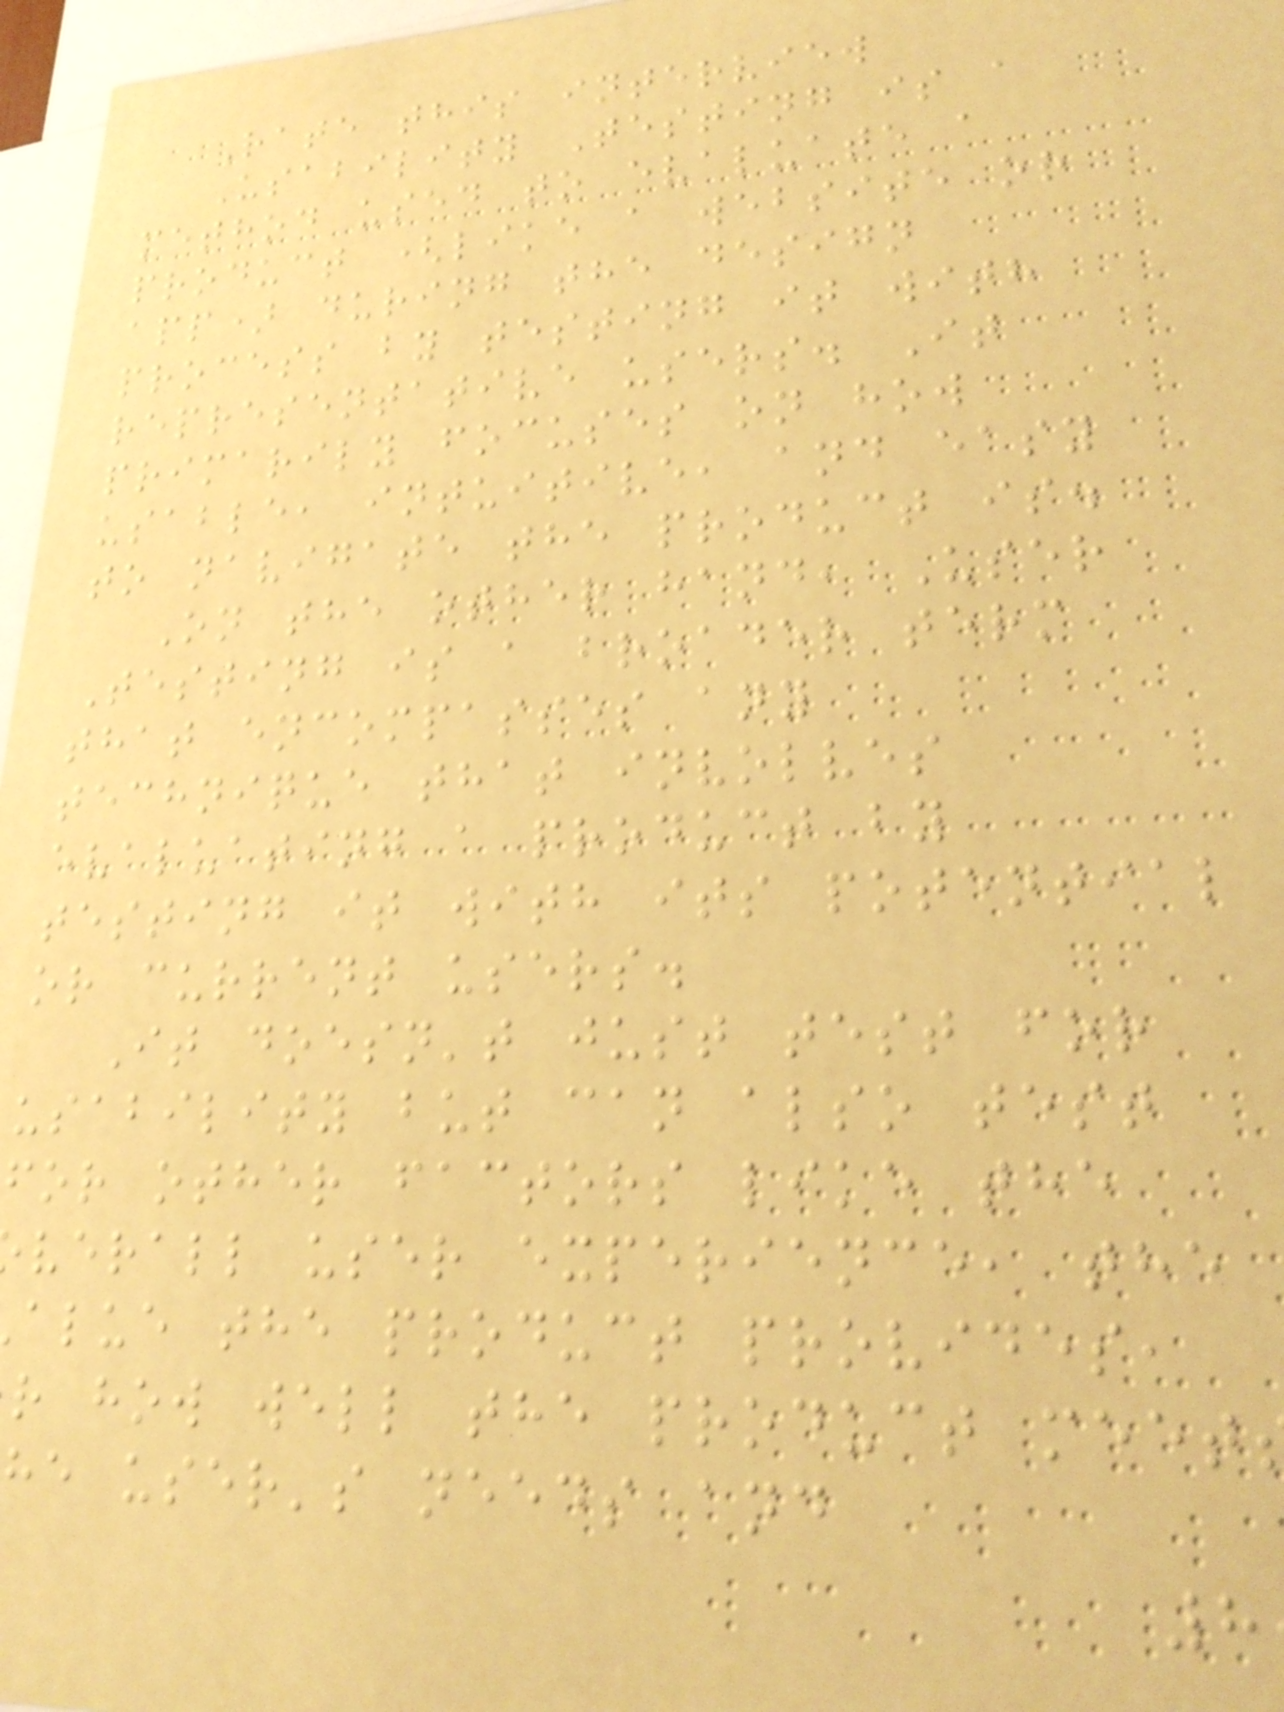Rate this interview
Usability Testing is a
method used to evaluate a
product (like a website or
app) during the design
process by testing it with
representative users. It
primarily focuses on how
usable, intuitive, and easy
to navigate the product is.
On the other hand, User
Testing is a broader term
that encompasses any
technique that involves
evaluating a product by
testing it with its potential
or current users.
It doesn't just test for
usability but can also test
for other factors like the
verall user experience, the
alue the product provides,
r how well the product meet
he user's needs and
